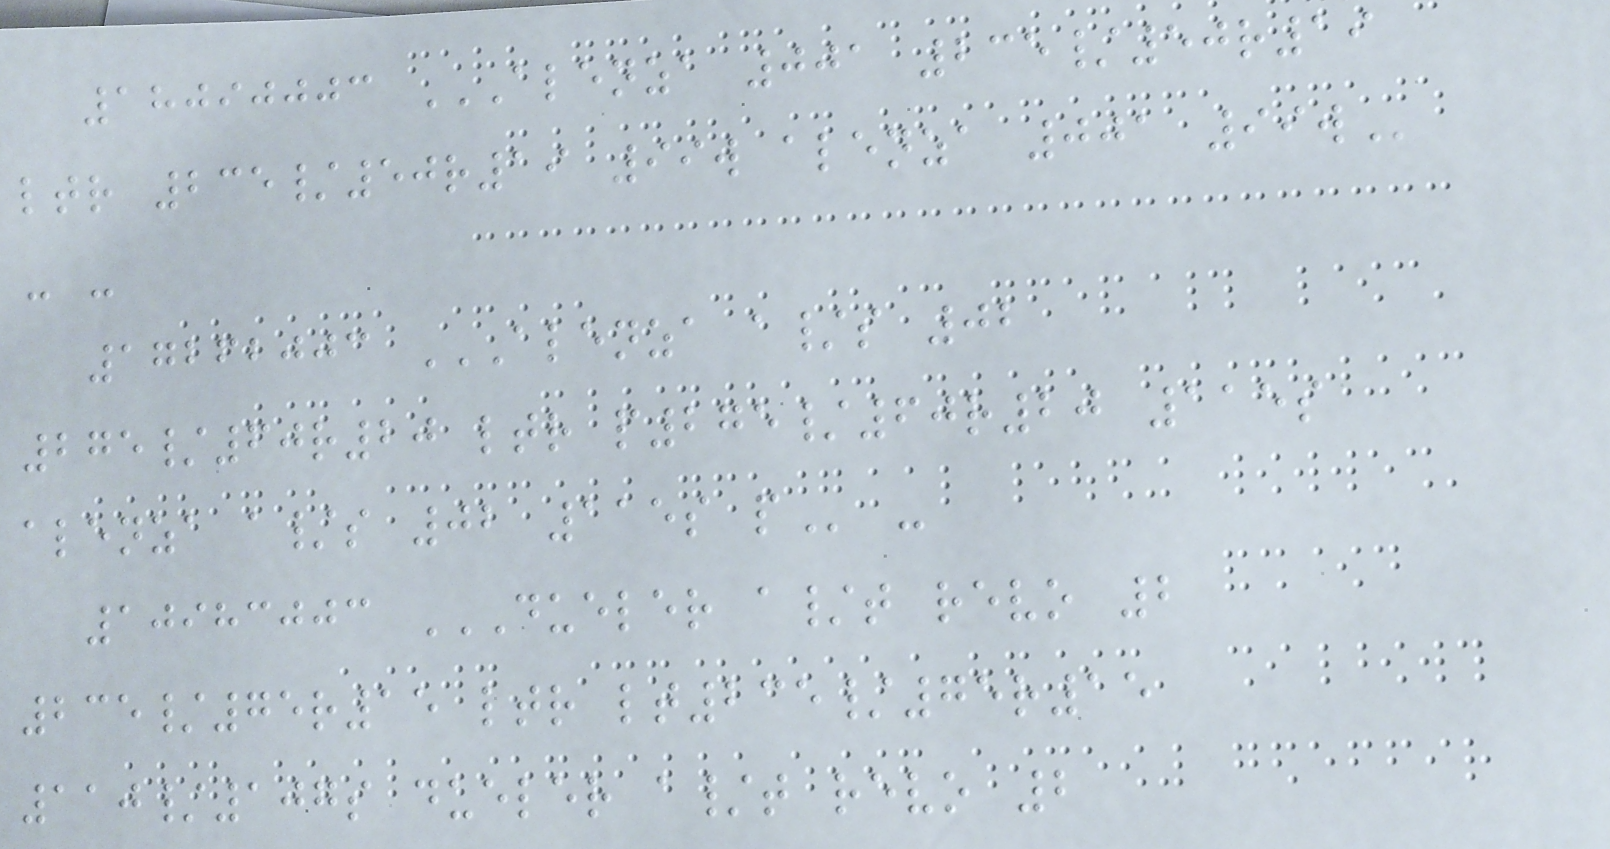18090003 ALENZA 001 235/50R19
LTR 235/50R19 99W ALENZA 001 99W
- -
17262003 ALENZA A/S 02
275/60R20 LTR P275/60R20 115S
ALENZA A/S 02 115S P -
10983003 DUELER A/T REVO 2
235/75R15 LTR LT235/75R15
110/107S DUELER A/T REVO 2
